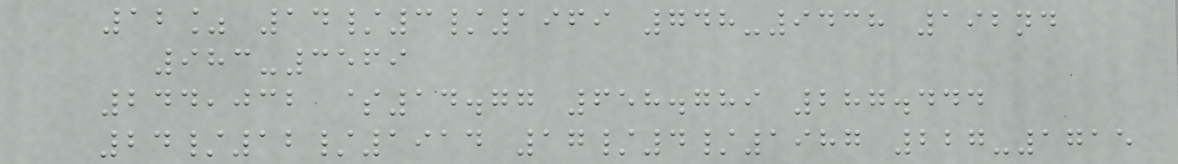12% 14/3/1969 748-9438 192nd
983-3569
244,032 $14.77 658.789 287.444
24/12/1914 17/4/1987 227-1715
